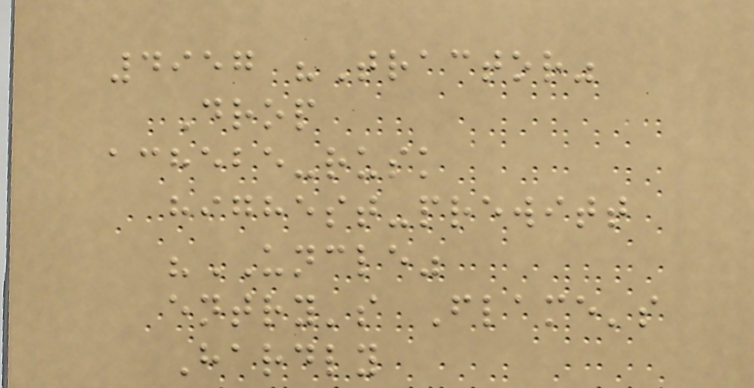4957 "Tractor"
Drop
achebe-rusk
highest-prewitt
"UNCLE"
entry's Flame's
Hardly
